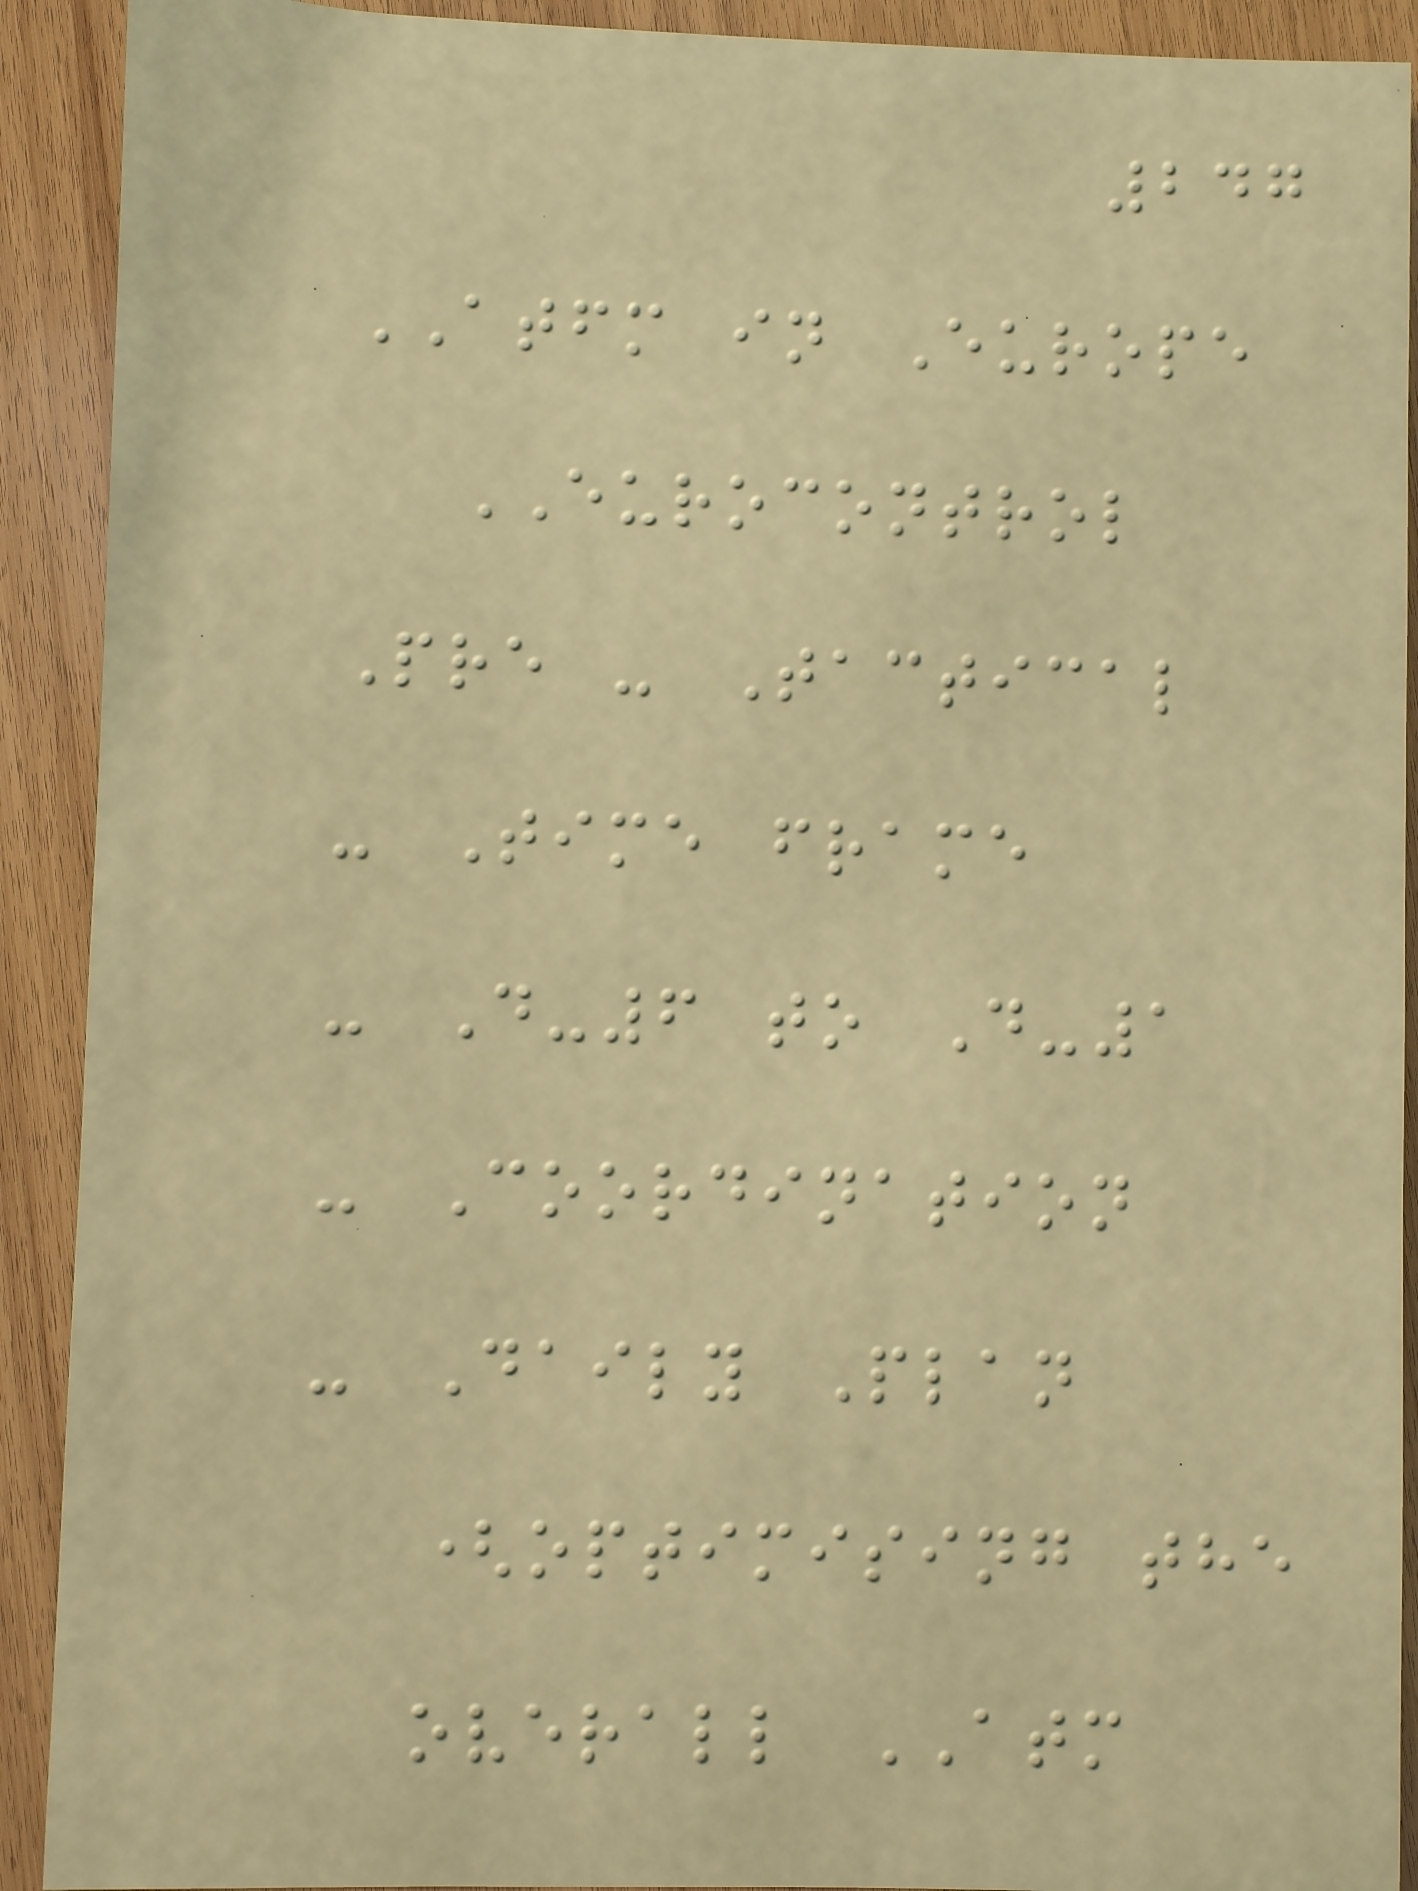247
ATFM in Europe
EUROCONTROL
Pre - Tactical
- Time frame
- D-6 to D-1
- Coordination
- Daily Plan
(optimising the
overall ATM
